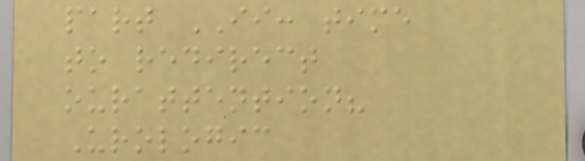part II: time
to redirect
ourattention?
Urologic
